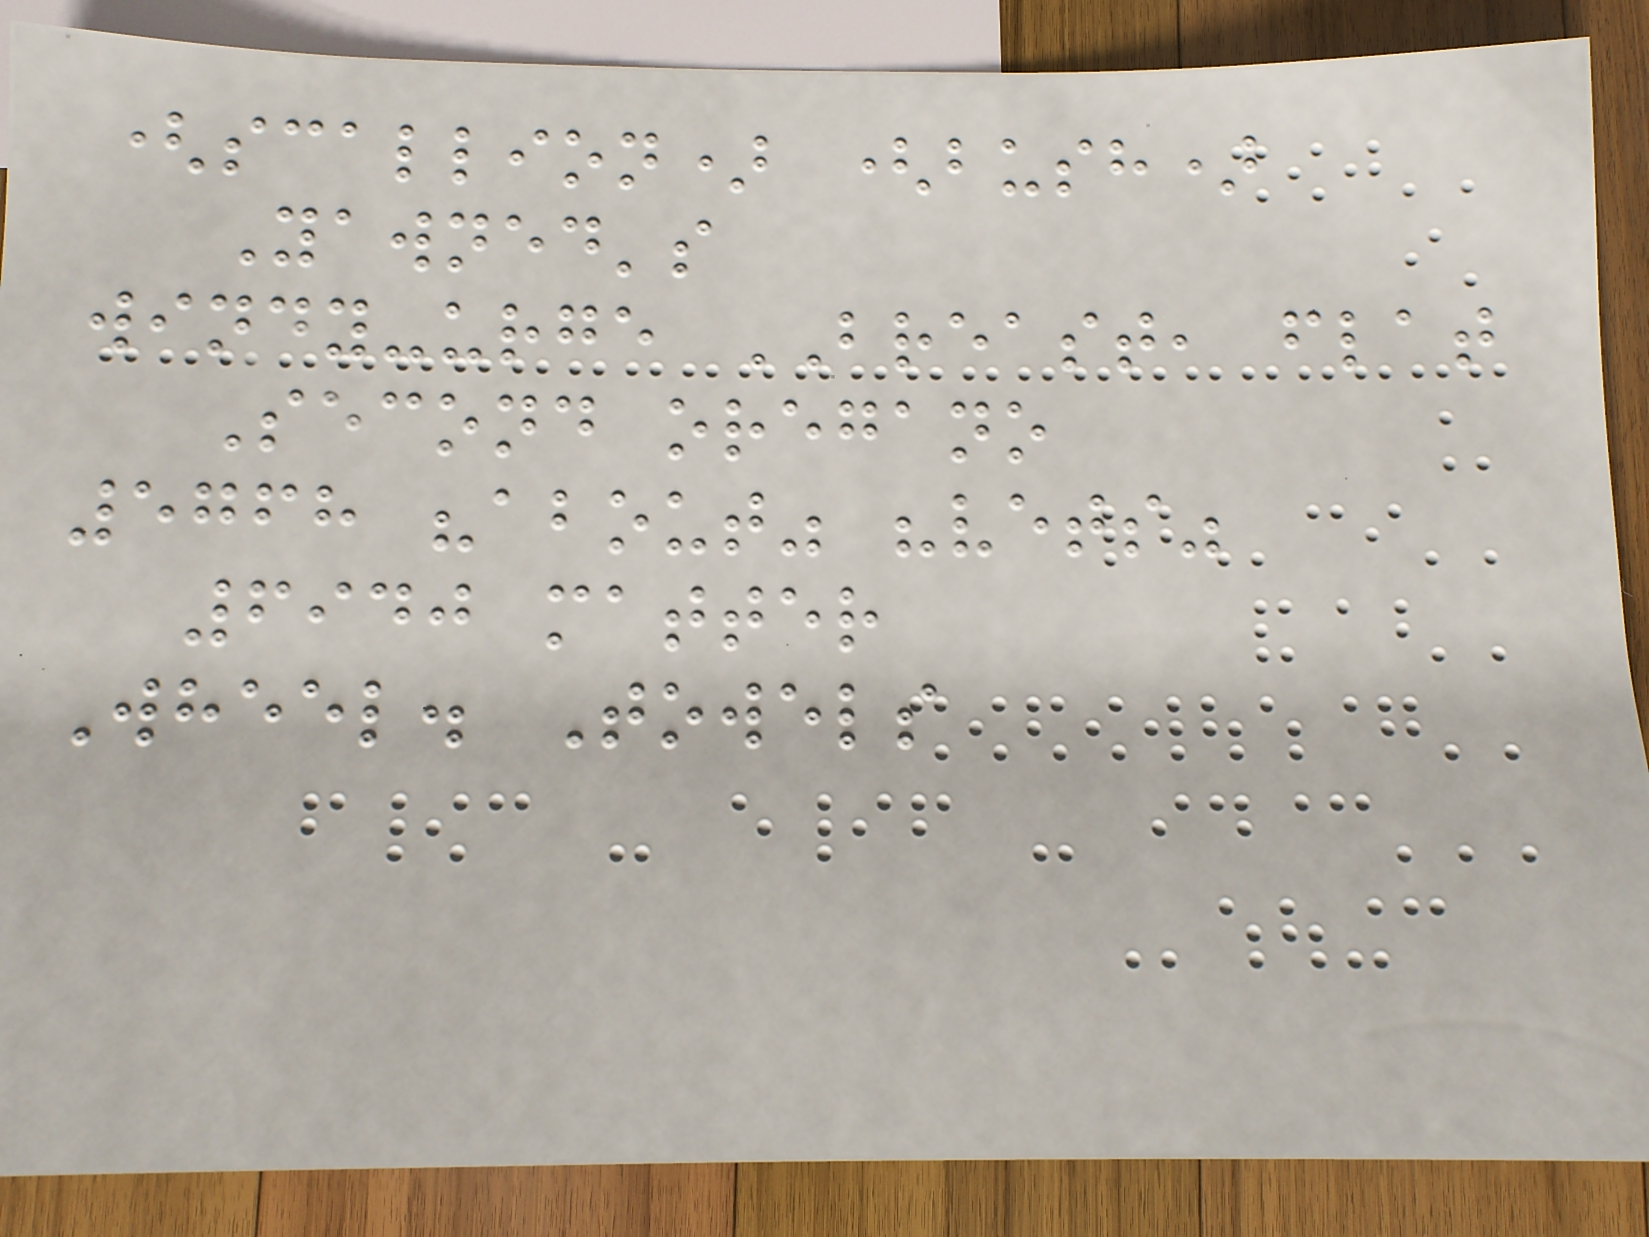(scallion) (bush)
Yawned's
windy-urge BREAST, flat
Second oregano
5768 "about" "vets"
6940 matter
Wheel. Towels
